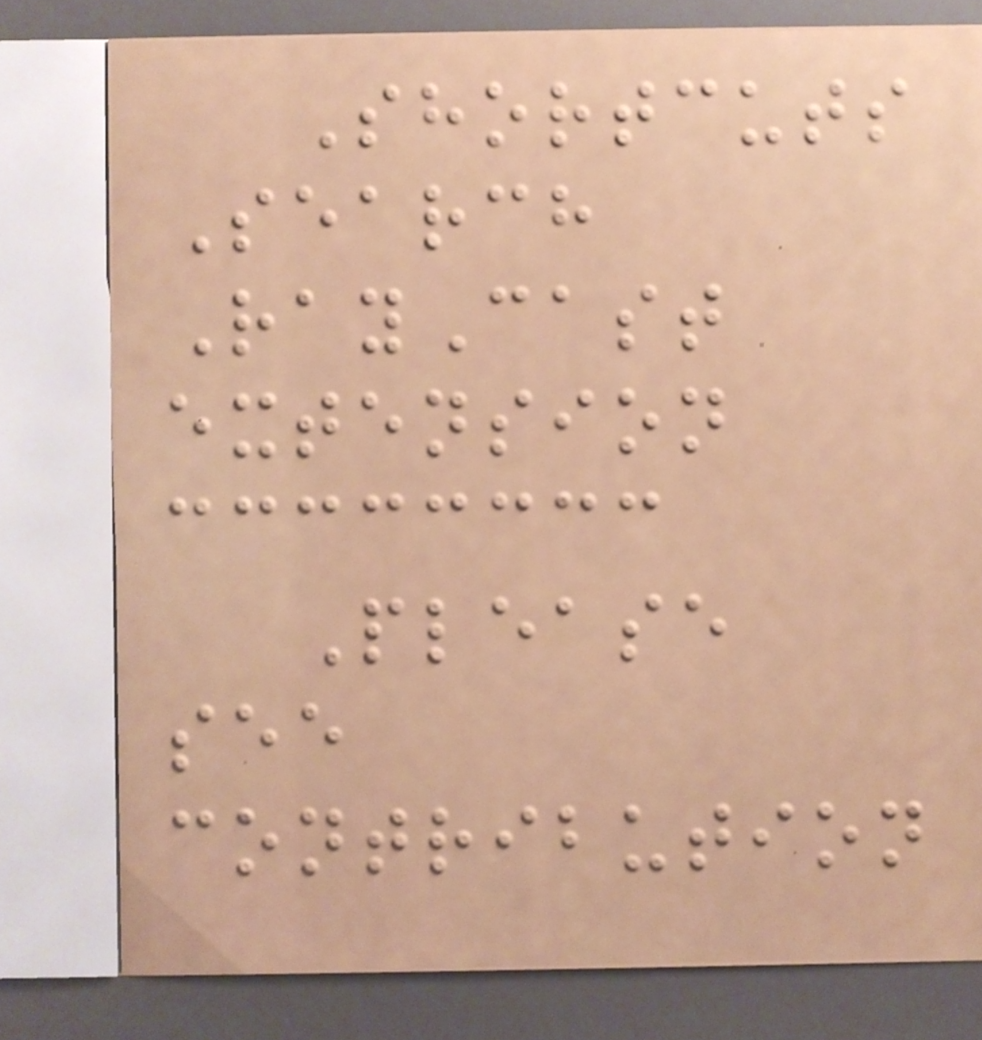Shortcuts
Search
RayCast
extension
Please
see
contribution
